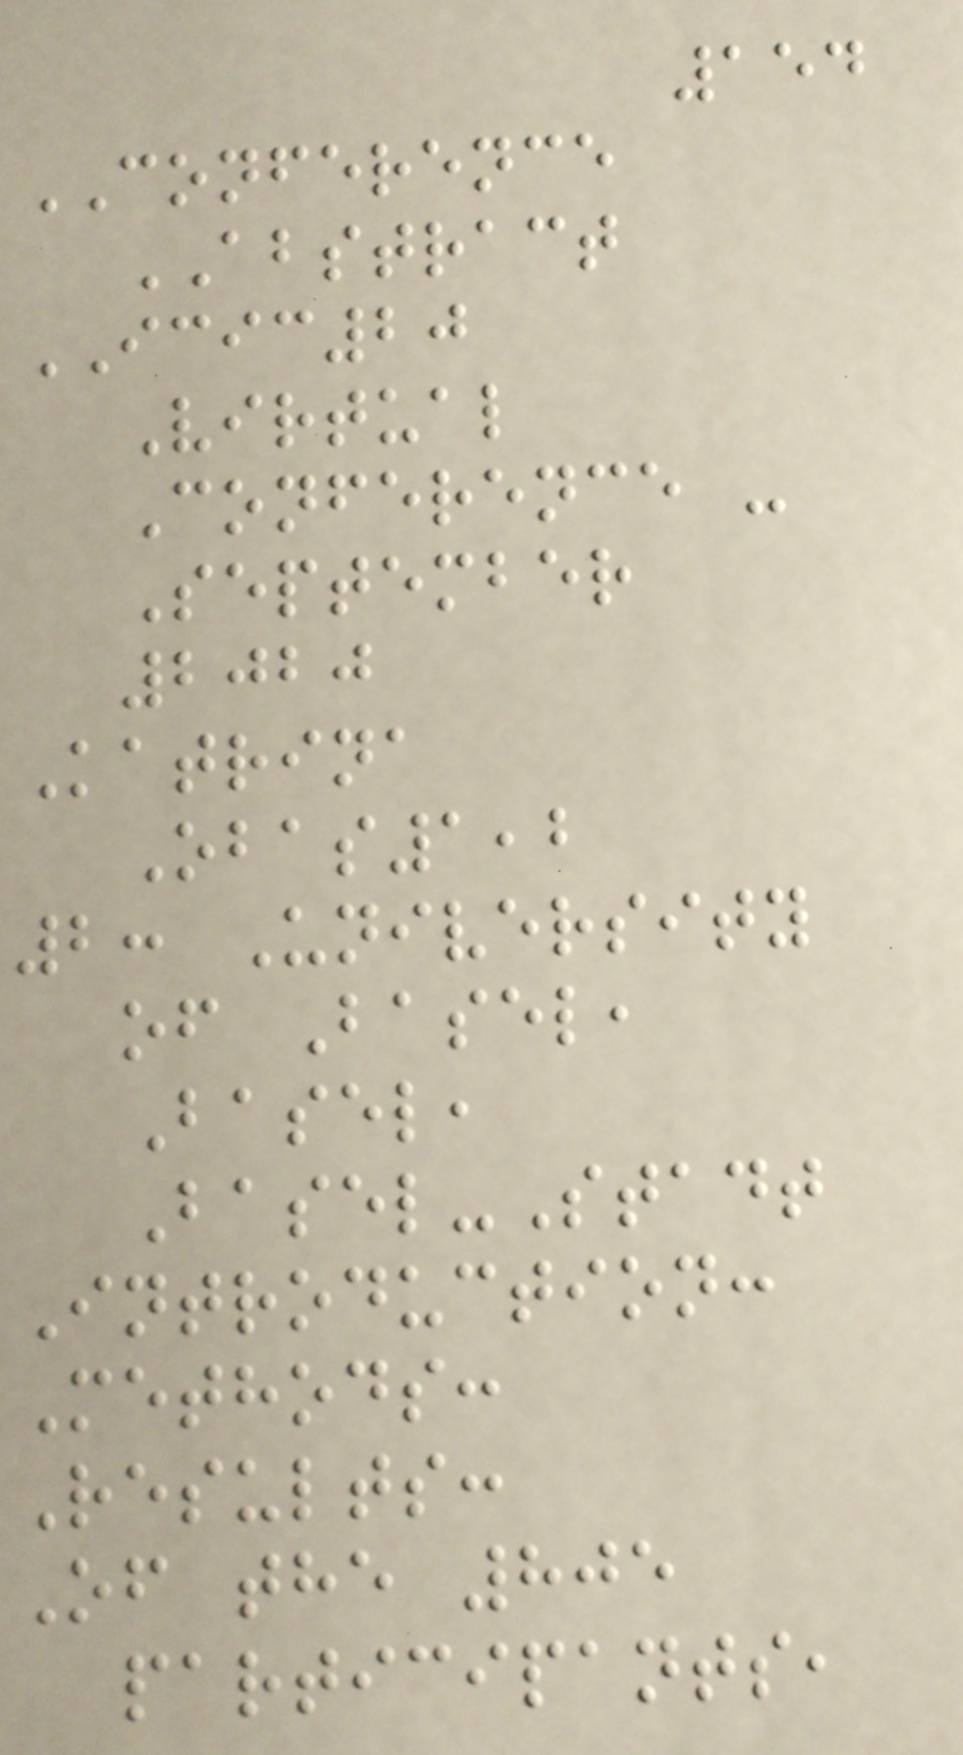154
CONFERENCE
ABSTRACT
ICIC20
Virtual
Conference -
September
2020
Katrina
Obas1,2
2: University
of Basel,
Basel,
Basel-Stadt
Introduction:
Methods:
Results:
Of the 805
participants,
